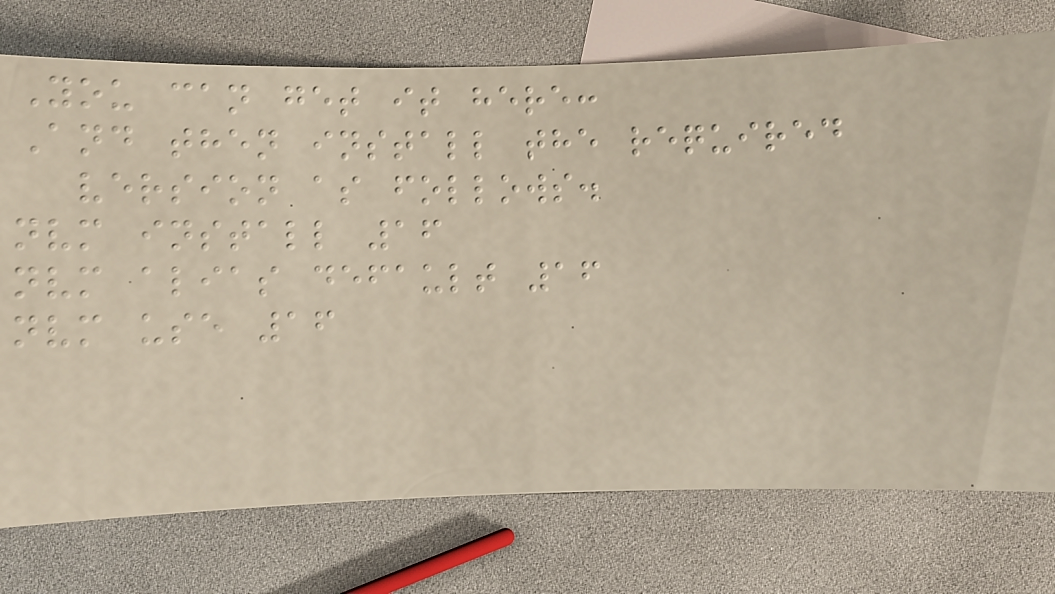You can get it here:
And then install the required
version as follows.
nvm install 16
nvm alias default 16
nvm use 16
